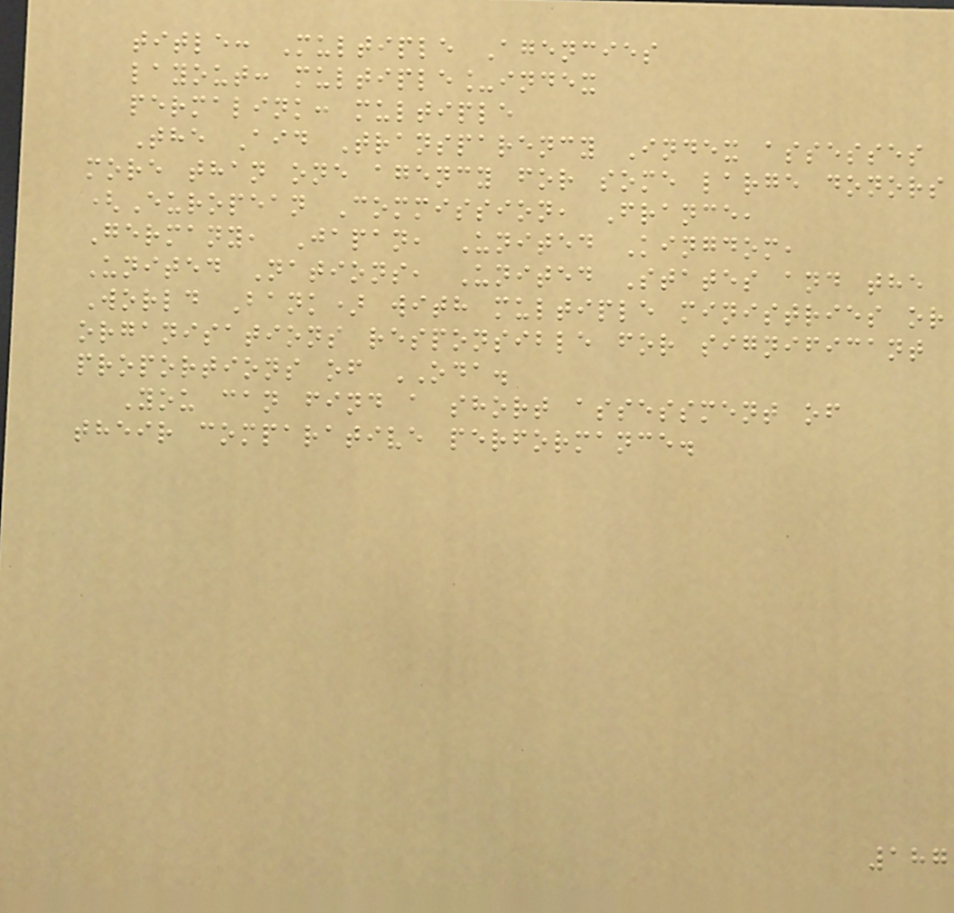title: Multiple Agencies
layout: multiple_index
permalink: multiple
The Aid Transparency Index assesses
more than one agency for some large donors
(European Commission, France,
Germany, Japan, United Kingdom,
United Nations, United States and the
World Bank) with multiple ministries or
organisations responsible for significant
proportions of ODA.
You can find a short assessment of
their comparative performance.
187
